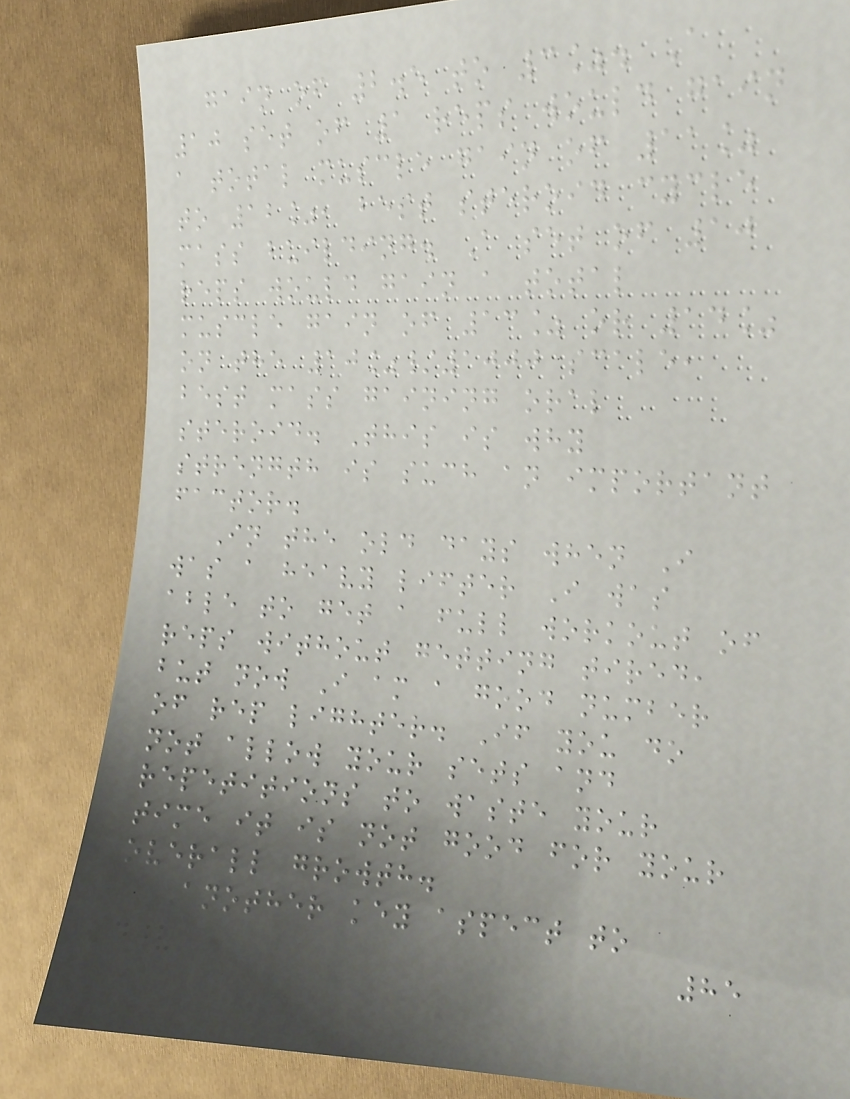gain of 2.5 to 3%. A
10 set of 1 reps would gain
a total muscle gain of 11%
to 12%, best steroid cycle
mass building. A set of 10
reps would gain a total
muscle gain of 13% or 14%
on the 10%/1000 scale,
best mass gaining oral
steroid. This is why
strength is such an important
factor.
In the old days when I
was a heavy lifter I was
able to get a full workout of
reps without getting tired,
but now I am a good number
of rep lighter. If you do
not allow your sets and
repetitions to waste your
time it is not good for your
overall growth.
Another key aspect to
85
